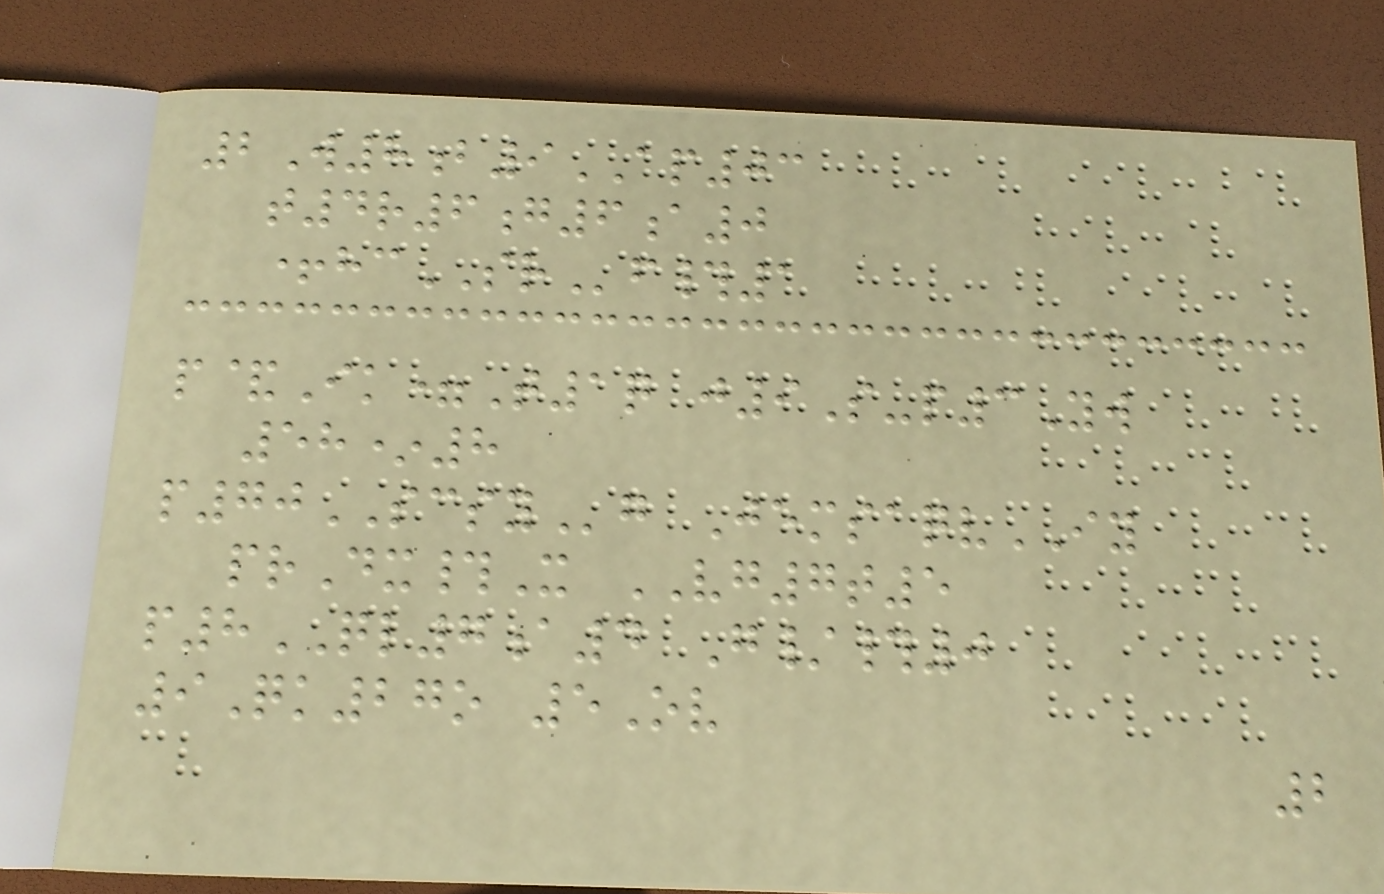2W8b9AP03
t4r6g6a0
+hcSRf#1
p&Ik=T1q j9S-p3Yw
58*8
p70SCSYg JemsaqvIY
prDx#X VG7t5
p8QL7a4 G/#0
9Qk27o 5Ov
2
